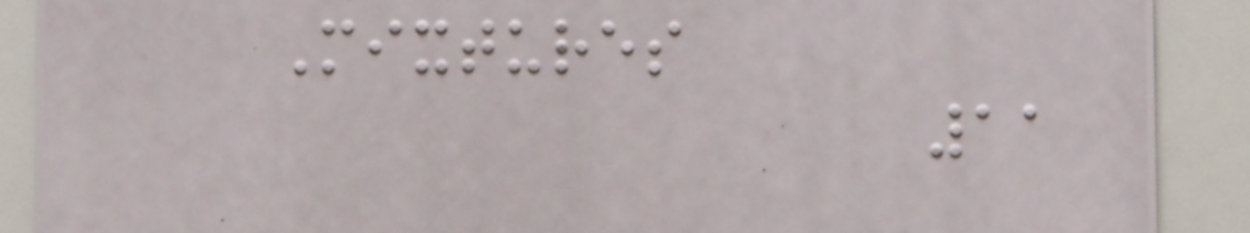Mixtures
11
